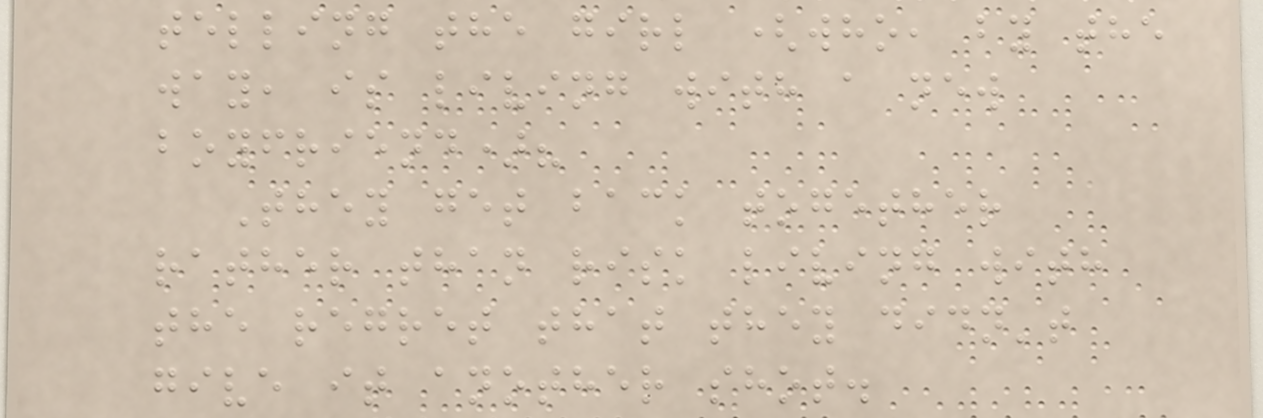telling the girl (who, by the
way, is living with a new
boyfriend)?
They get back together
rather than risk living with
the regret that they didn't
give it another shot.
